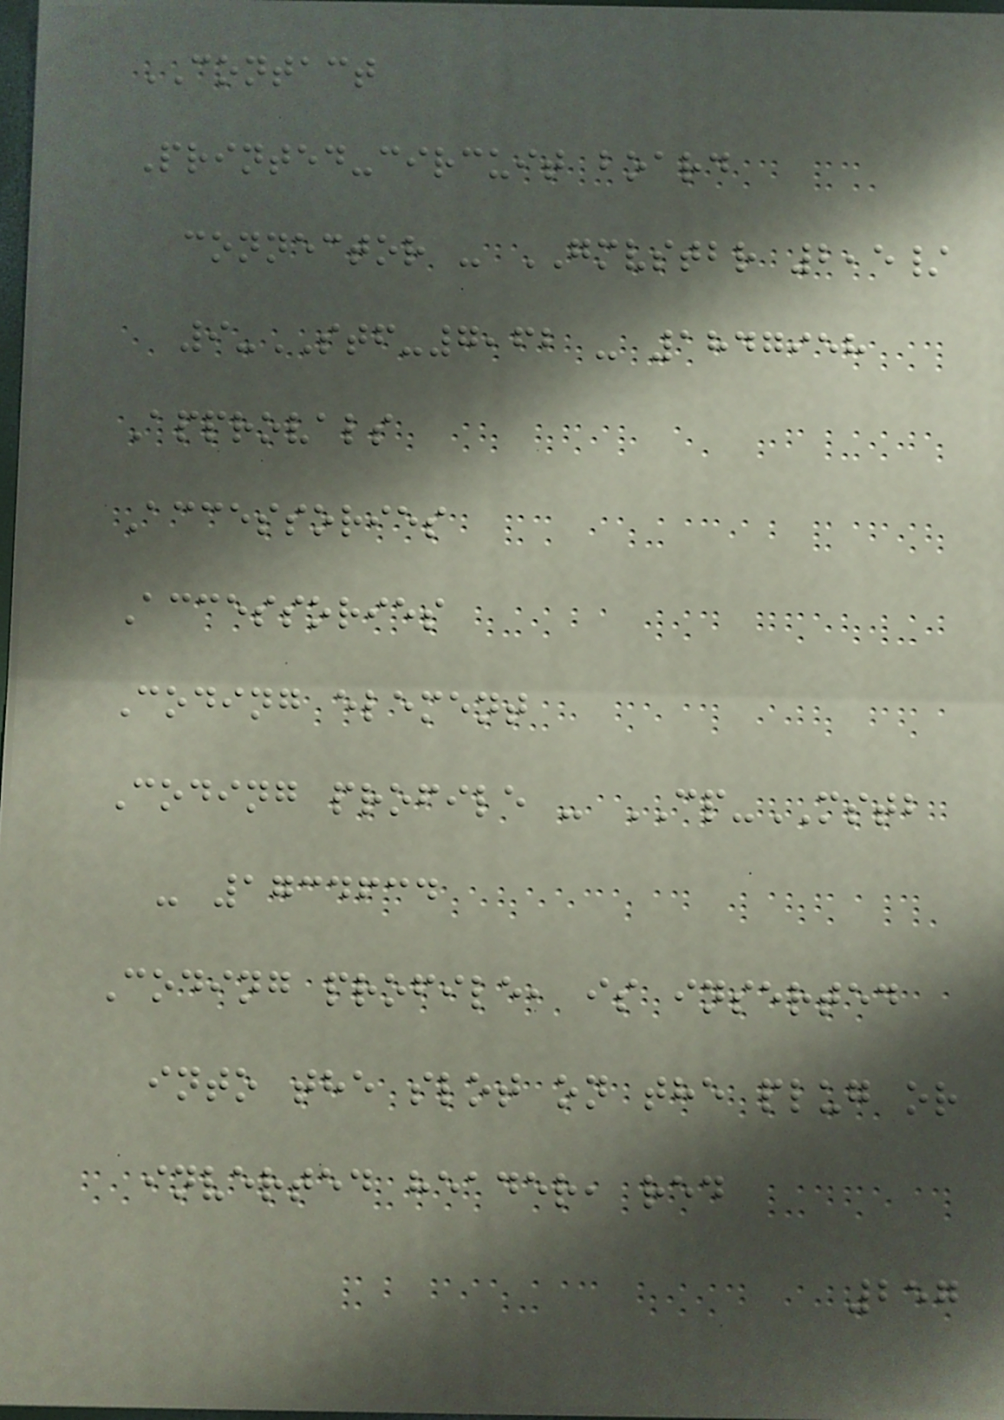CONTACT
Printed-circuit board
connector - GMVSTBR 2,5/
9-STF-7,62 - 1847958
Approvals
Accessories
Accessories
Coding element
Coding profile - CP-MSTB
- 1734634
Coding profile, is inserted
into the slot on the plug or
inverted header, red
257
